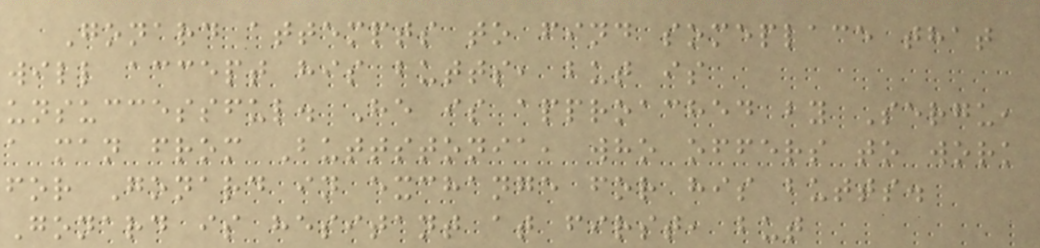Gonard attempts to find someplace that
will accept his butts, but is
unsuccessful. He is approached by Sergu,
a man from Buttstonia, who offers to work
for Gonard in exchange for his butts.
Gonard is hesitant at first, but
